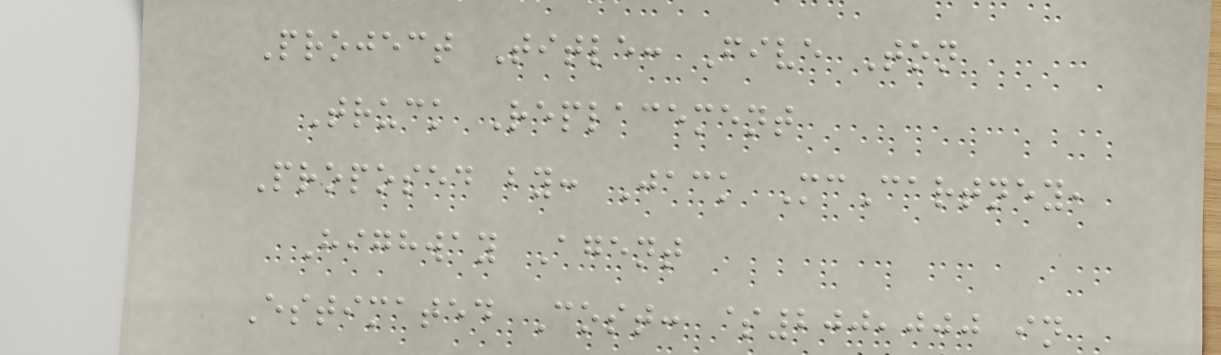Project Title: Five Ton
Truck Replacement
Proposed by: Jack McCartney,
Highway Agent
Estimated Cost: $200,000 in
